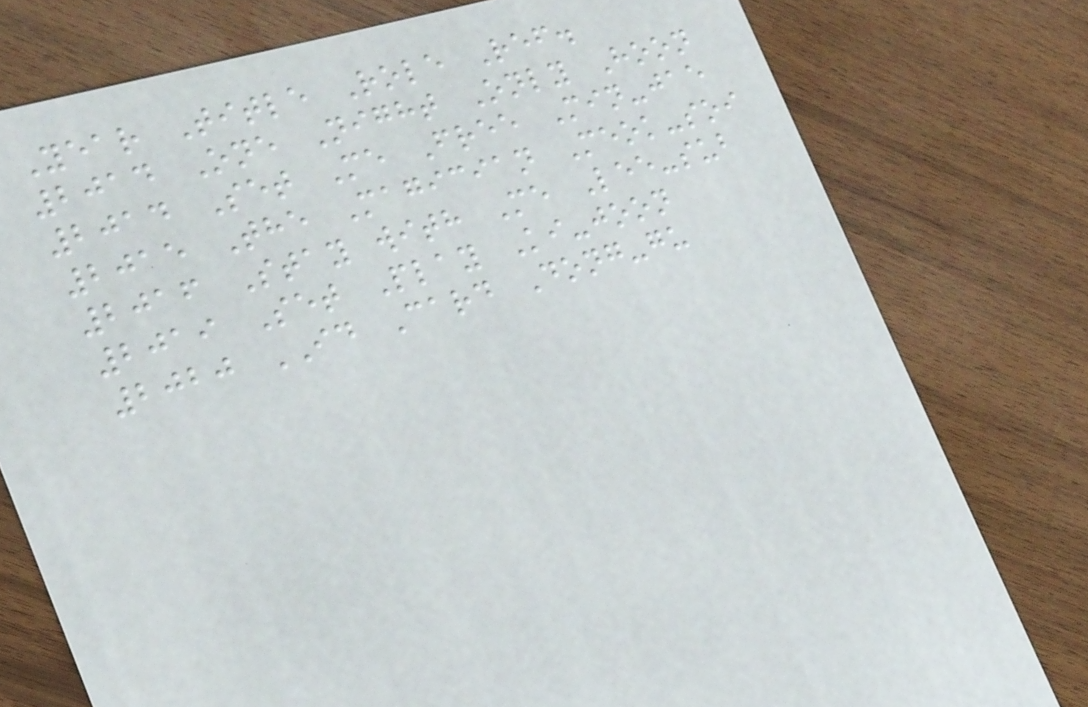Year Title Role Ref.
2014 One Night Only Hoon
2014 Set Me Free Min-jae
2015 The Magician Meok-soi
2016 Stay with Me Lee-sub
2019 Set Play Ki-joon
2020 ID Card Dong-gu
